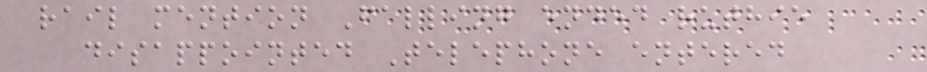rail mention Falling ended ruthie
disappointed Telephone entered
